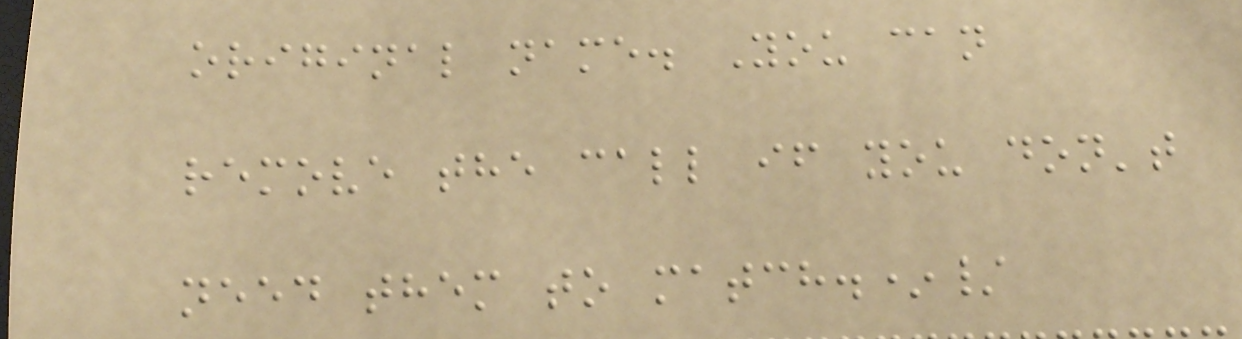original name. You can
remove the call if you don't
need them to match.*/
